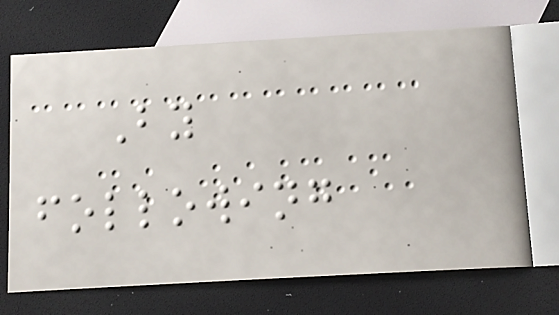By
following
